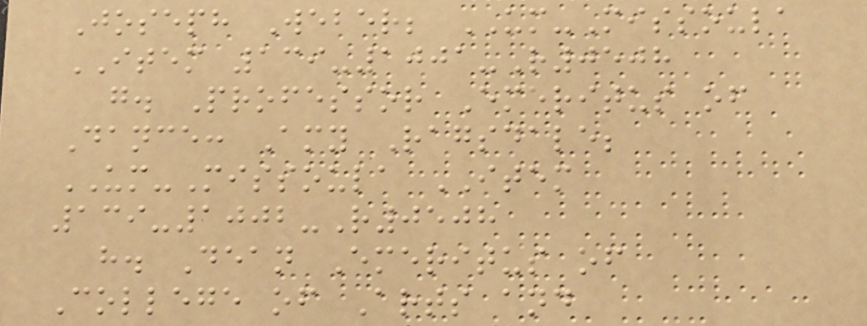Joseph Weber; UM-Missoula
ITEM 139-1001-R0508
g. Professor Emeritus of
Dance: Amy Ragsdale;
UM-Missoula ITEM
139-1002-R0508
h. Dean Emeritus of
College of Arts and
